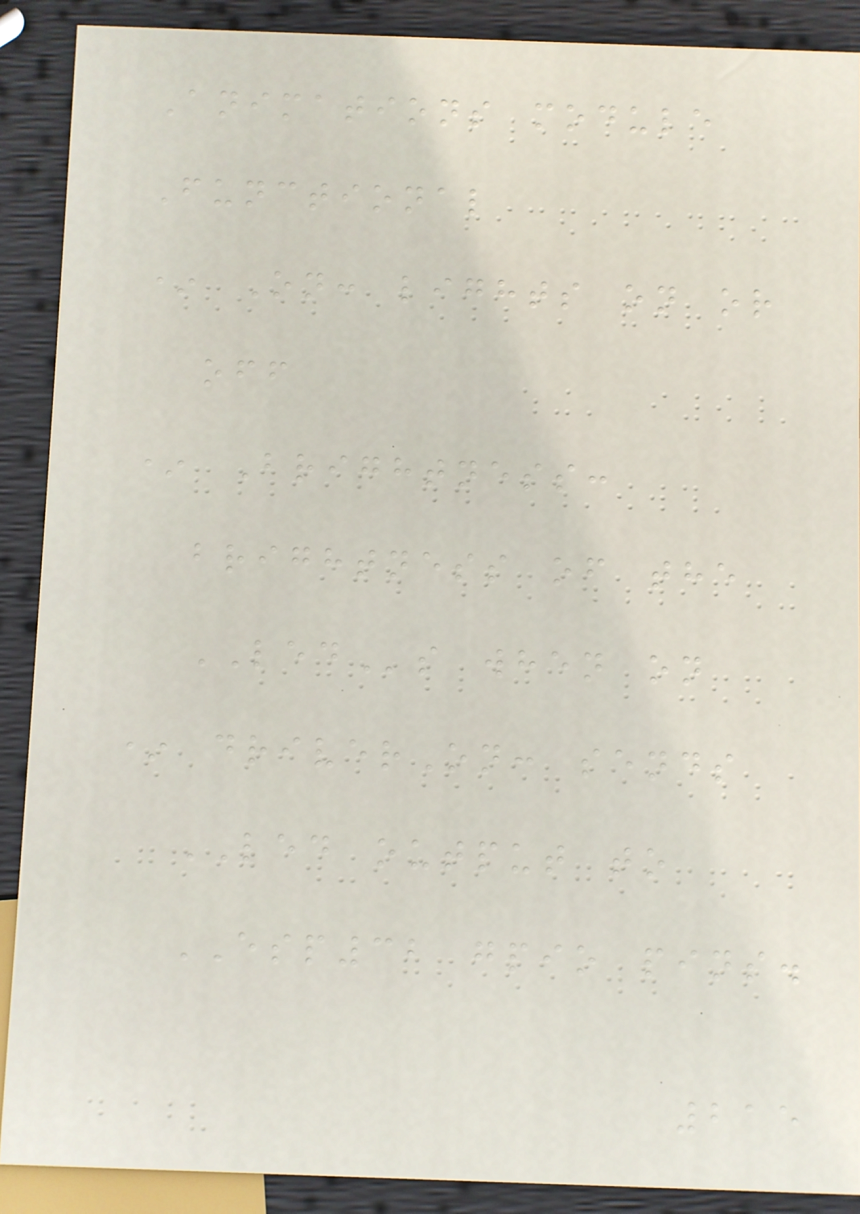Animations module
Functional
* On: lights on or
off
* Brightness:
brightness of the
LEDs when on
* driverOn: sends
LED output to
ESP32 gpio pins.
215
